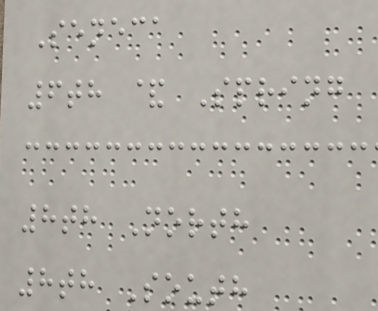Seneca
6th & Spring
8th North
8th South
